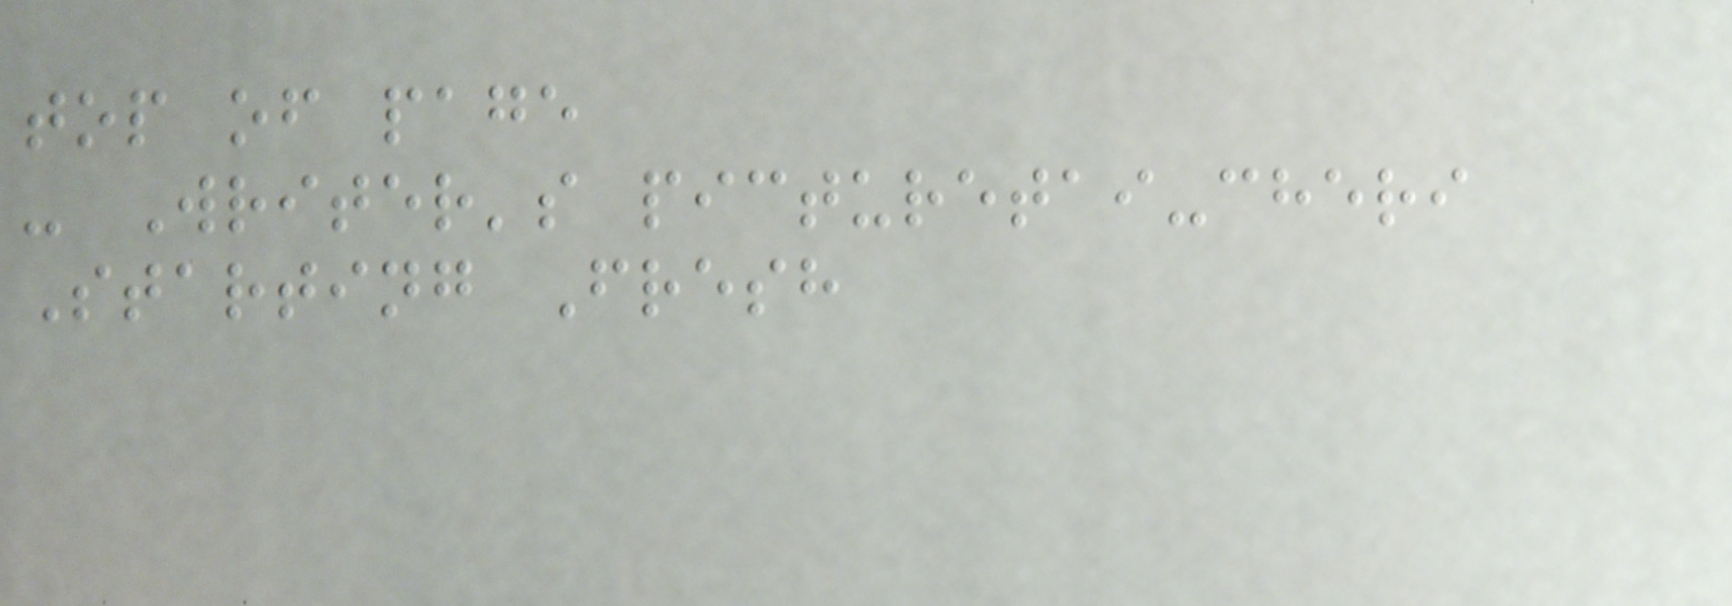top of page
- Writer's picturetai-cheri
Starting Fresh
